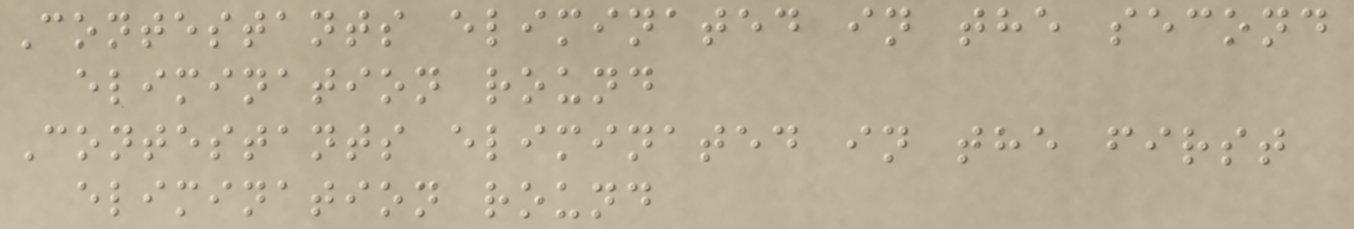Contestants eliminated in the second
elimination round
Contestants eliminated in the first
elimination round
